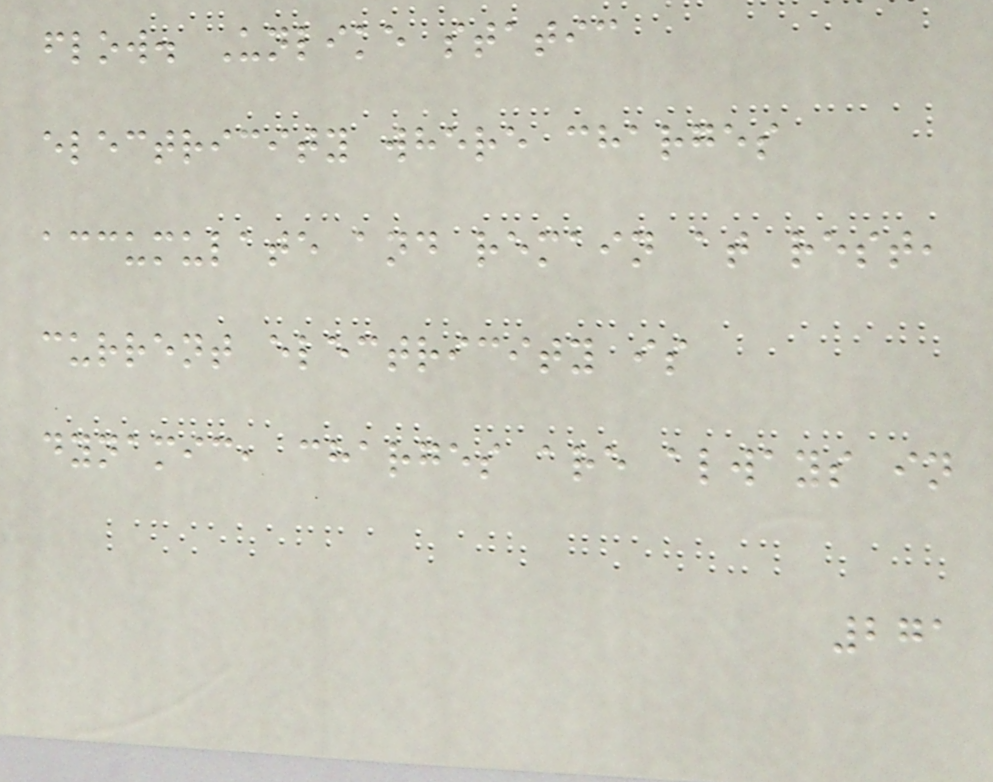flow. Unlike static
electricity where charges
accumulate and remain at rest,
current electricity is
dynamic, charges are always in
271
